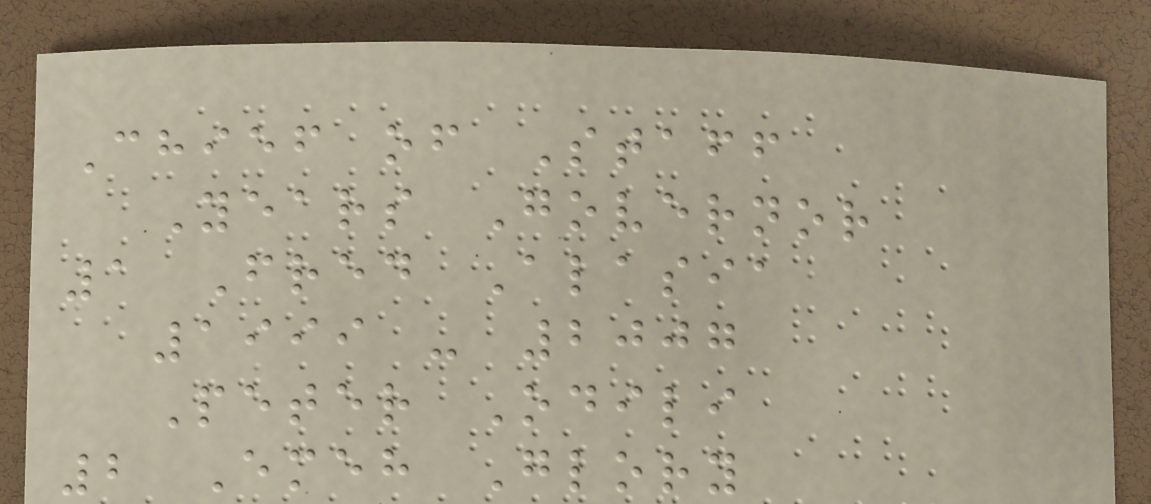Chief of Staff
Years Governor
1 Fred Alasia
1999 - 2007
Peter Odili
2 Emeh Glory
